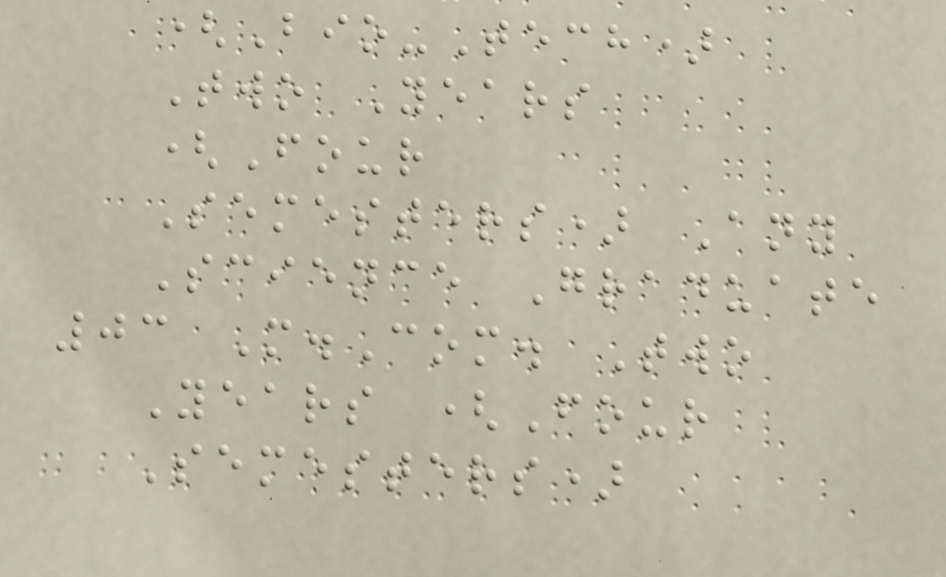(Bio-Tech)
Two Years
(Four
Semesters) Any
Science Graduate
03 M.Com. Two
Years (Four
Semesters)
